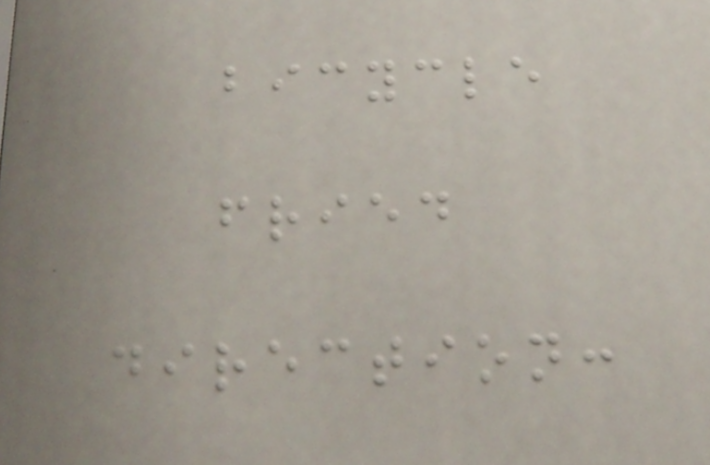bicycle
fried
direction:
